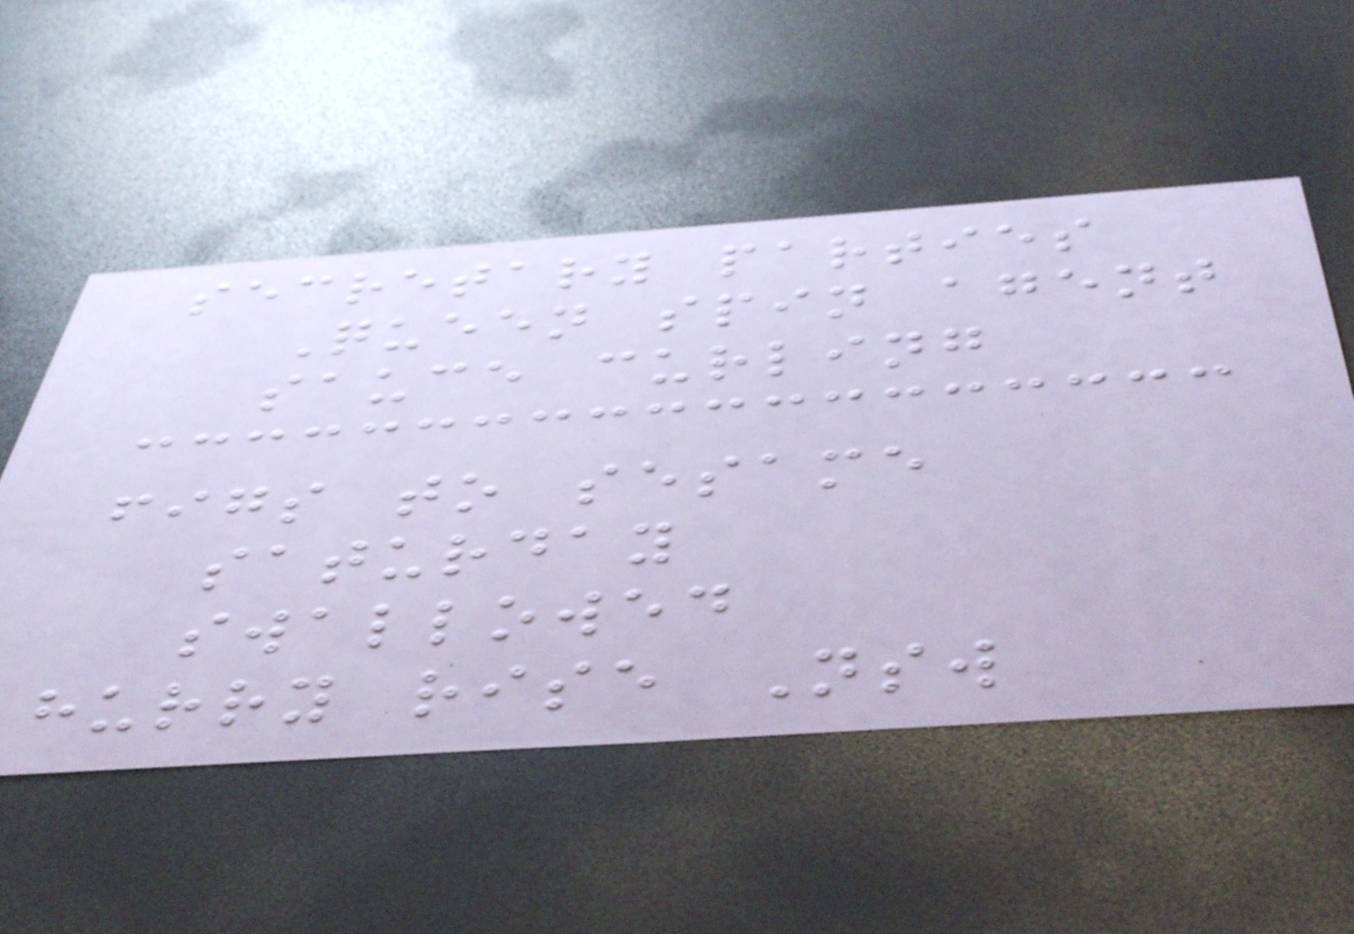secretary parties
Queen spin agent
sauce curling
figs to sesame
saturday
swallowed
hurry rise Nsw
